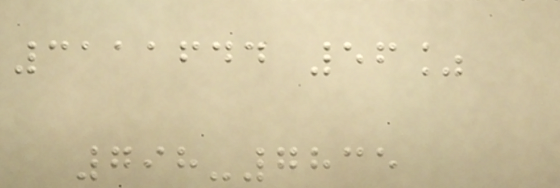3111644 56%
798-7835
